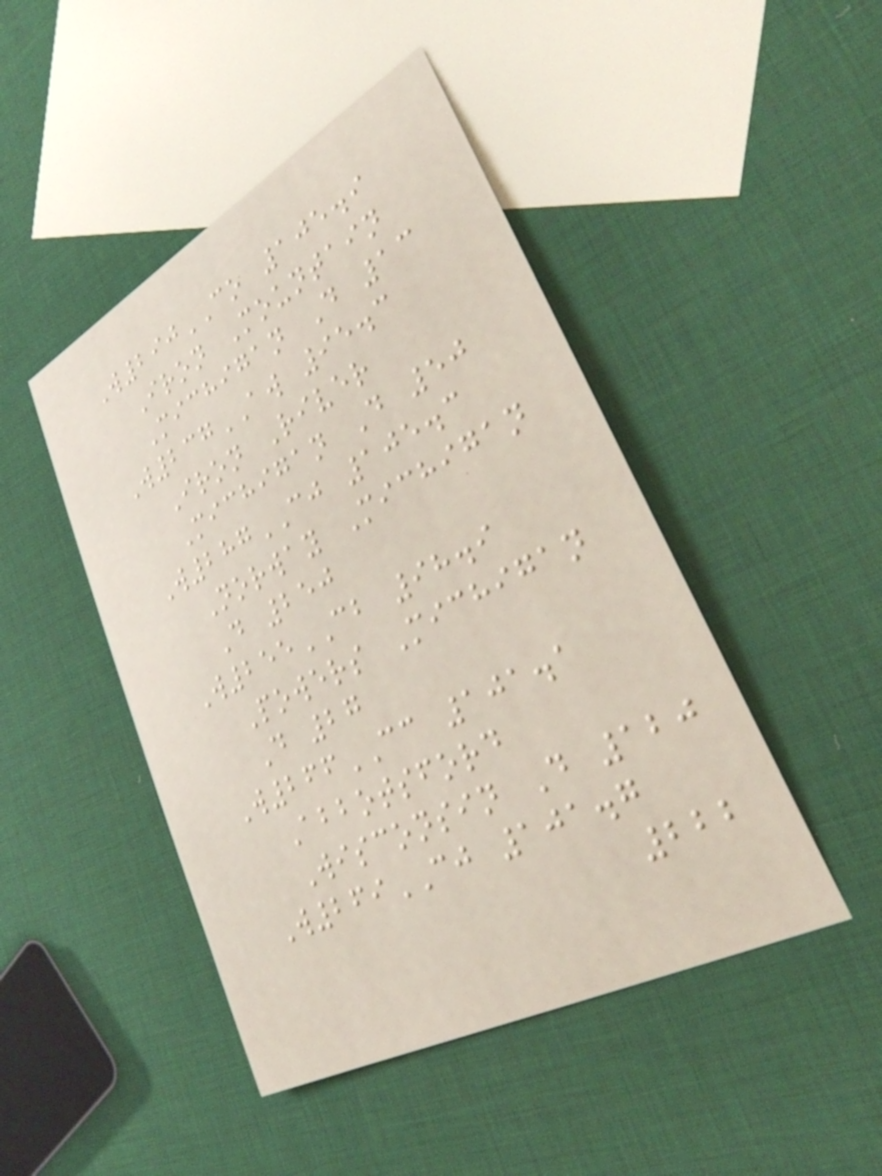W290CO 105.9
Iron Mountain
Michigan D 13
W237AW 95.3
Iron River
Michigan D 50
W287CJ 105.3
Norway Michigan
D 250
W255CB 98.9
Powers Michigan
D 27
W266CC 101.1
Abbotsford
Wisconsin D 120
W269CJ 101.7
222
